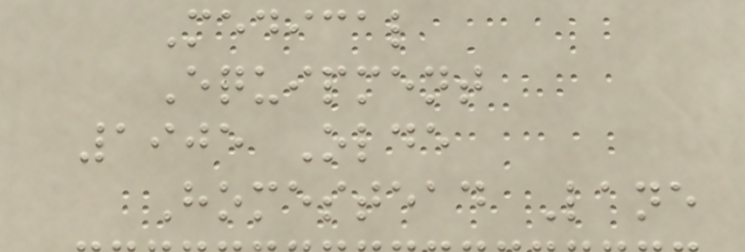Medical
Equipment
1905 Olde
Homestead Lane
